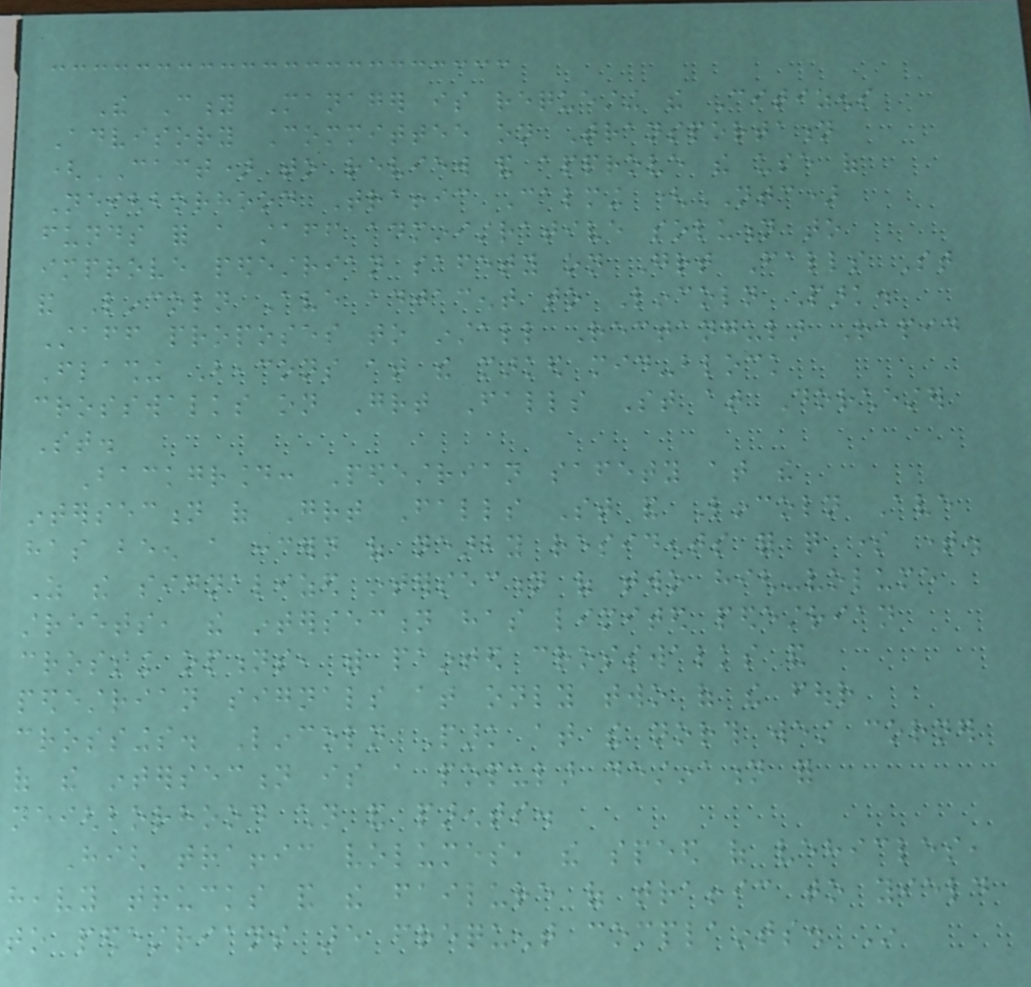The City Manager is requesting the Citizens
Advisory Committee on Transportation
(CACT) to review and approve the use of
Neighborhood Traffic Calming (NTC)
funds for a staff administrative solution to
improve pedestrian safety on Great Falls St
and Lincoln Ave adjacent to Lincoln Park.
Staff proposes to install Rectangular Rapid
Flashing Beacons at the marked mid-block
crosswalks on Great Falls St at Dorchester
St.
Background: Pedestrian safety at the
intersection of Great Falls St and Lincoln Ave
has been a concern of nearby residents for quite some time.
As the signalized intersection of two high-volume
streets, the intersection has limited pedestrian
crossing options, with painted crosswalks and
pedestrian signals at only two of the four
crossings. Lincoln Park at the north west corner
of the intersection is a popular destination for
neighborhood children and parents.
High traffic volumes, the speed of vehicles,
heavy trucks and the failure of traffic to yield
to pedestrians are frequent complaints. In
